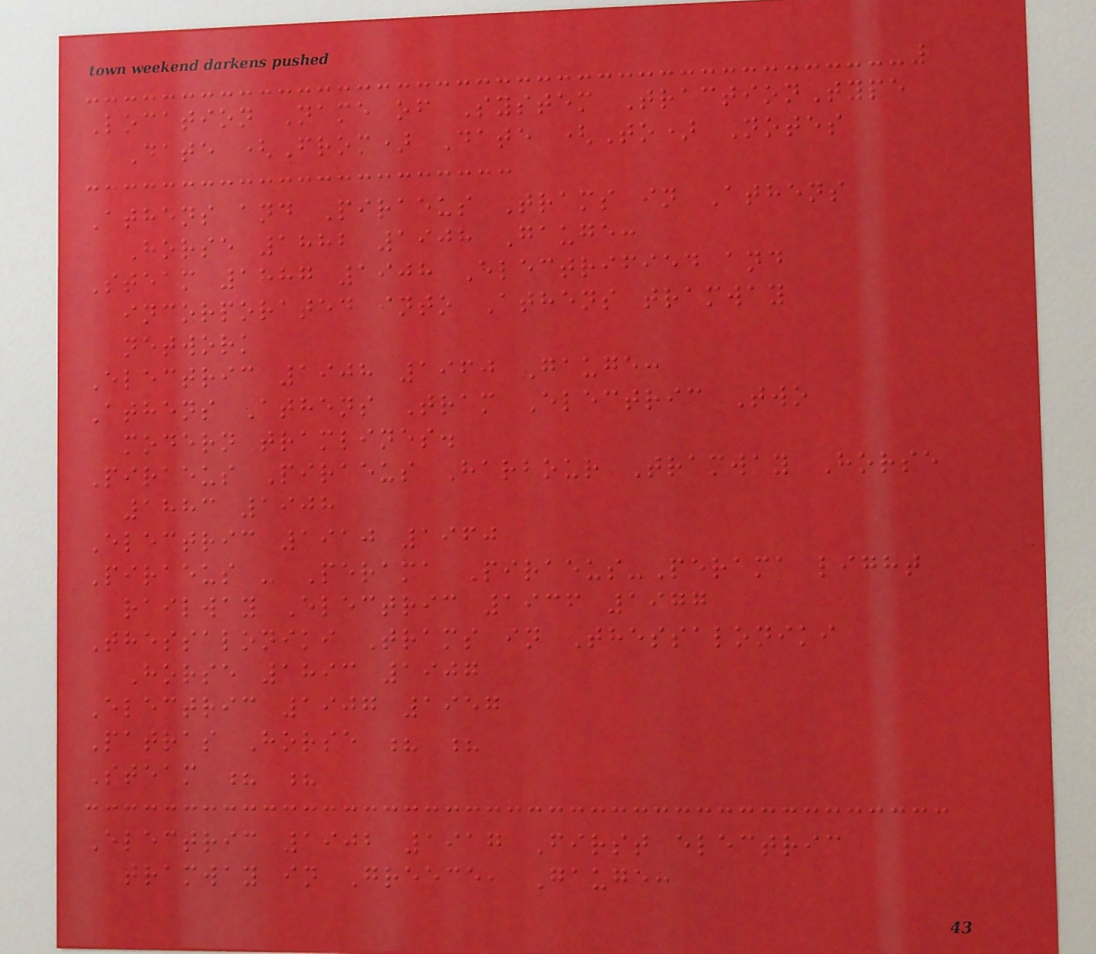Location Name of System TractionType
Date (From) Date (To) Notes
Athens and Piraeus Trams in Athens
Horse 1882 1908 Gauge:
Steam 1887 1908 Electrified and
incorporated into Athens tramway
network
Electric 1908 1960 Gauge:
Athens Athens Tram Electric Two
modern tramlines.
Piraeus Piraeus Harbour Tramway Horse
1883 1908
Electric 1910 1960
Piraeus - Perama Piraeus-Perama light
railway Electric 1936 1977
Thessaloniki Trams in Thessaloniki
Horse 1893 1907
Electric 1907 1957
Patras Horse ? ?
Steam ? ?
Electric 1902 1917 First electric
tramway in Greece, Gauge:
